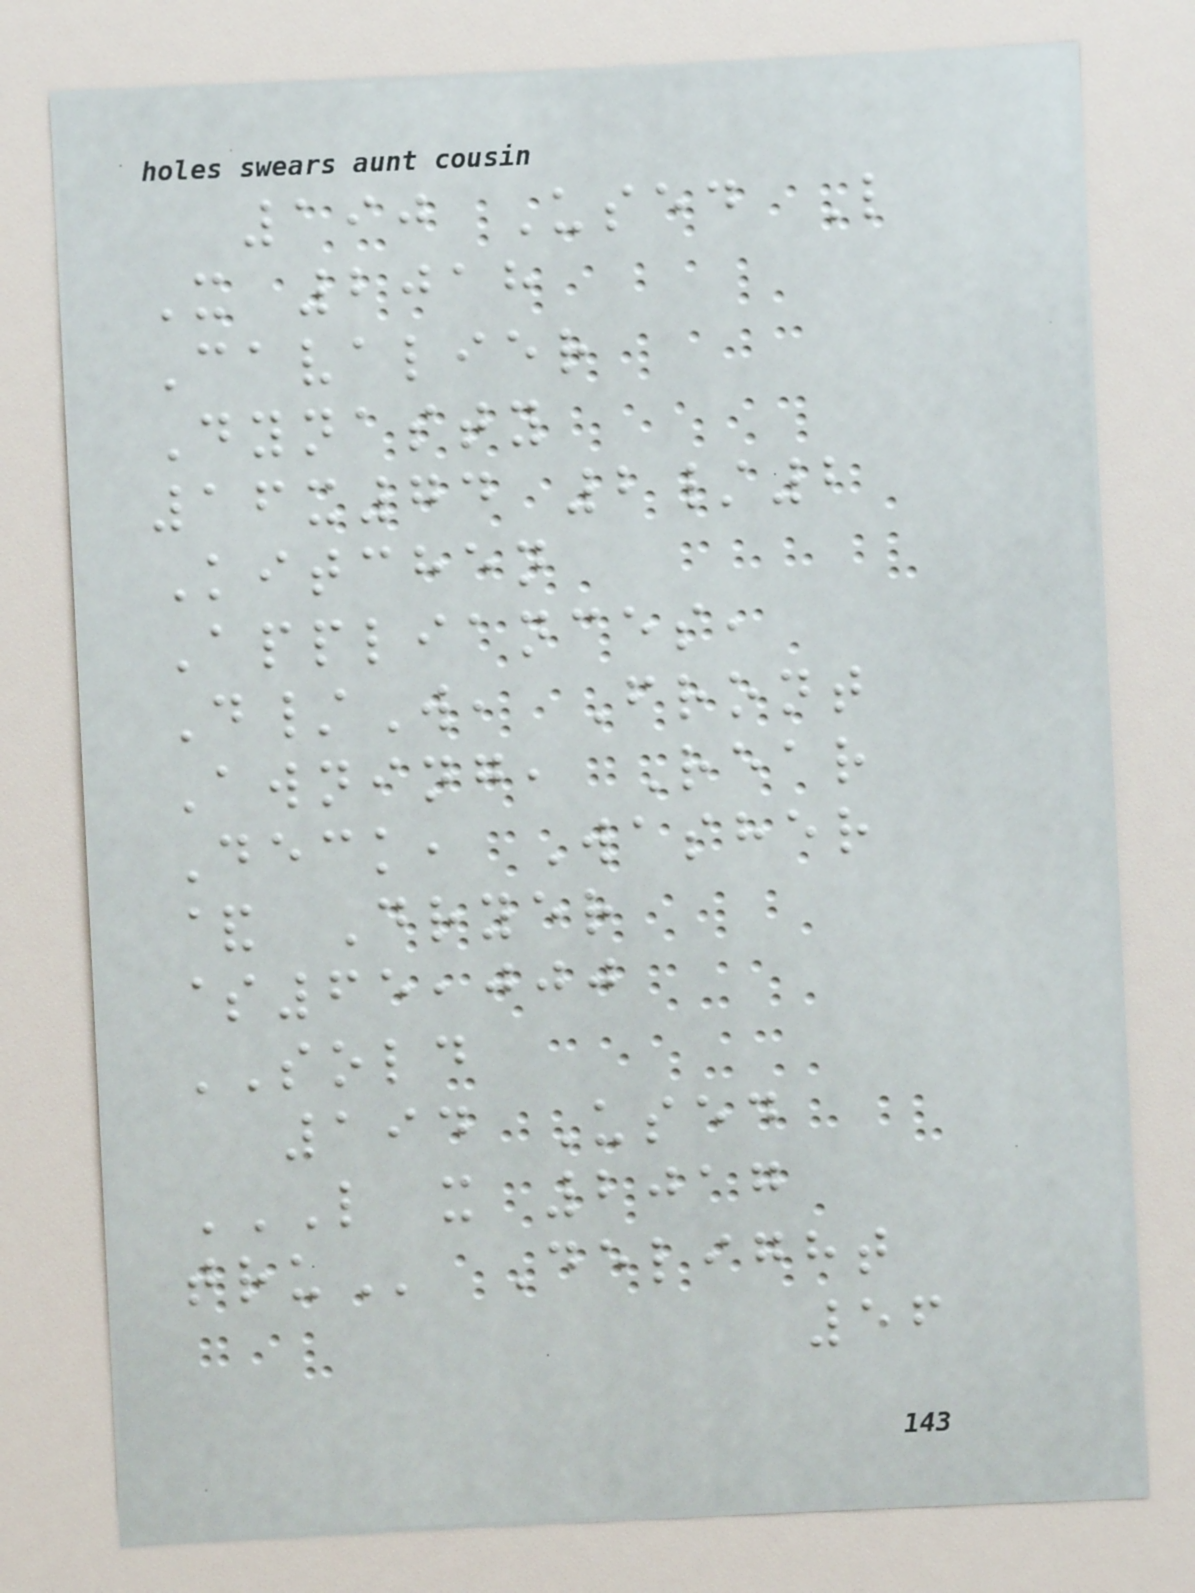190 Used L
X 2018
Cavalier
Dynasty
16x74 2/2
Kitchen
Appliances,
D/W, Front
Awning, Rear
Deck, Washer
& Dryer
$65,000
SOLD
194 Used
L X 2017
TRU Delight
56
